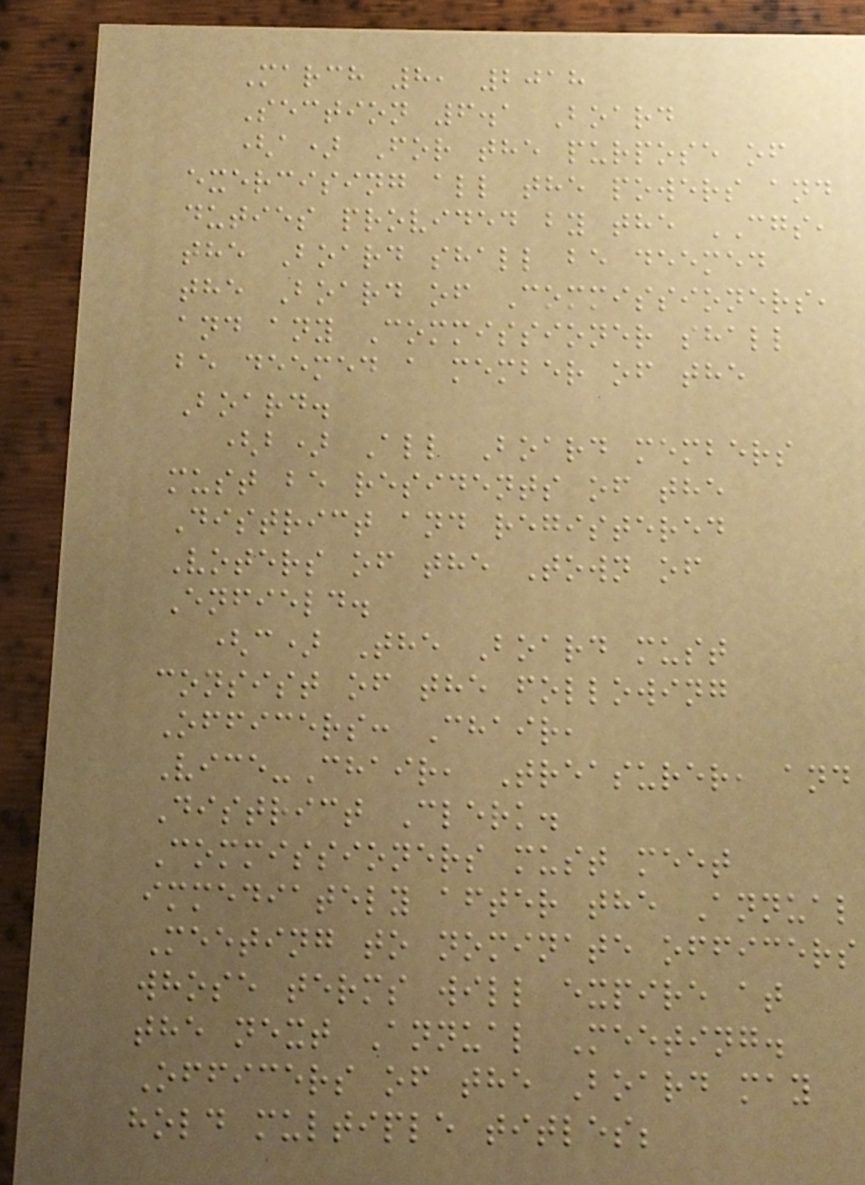March 8, 2018
Section 6.1 Board
(a) For the purpose of
exercising all the powers and
duties provided by the CGS,
the Board shall be deemed
the Board of Commissioners,
and any Commissioner shall
be deemed a member of the
Board.
(b) All Board members
must be residents of the
District and registered
Voters of the Town of
Enfield.
(c) The Board must
consist of the following
Officers: Chair,
Vice-Chair, Treasurer, and
District Clerk.
Commissioners must meet
immediately after the Annual
Meeting to nominate officers
whose terms will expire at
the next Annual Meeting.
Officers of the Board may
hold multiple titles;
